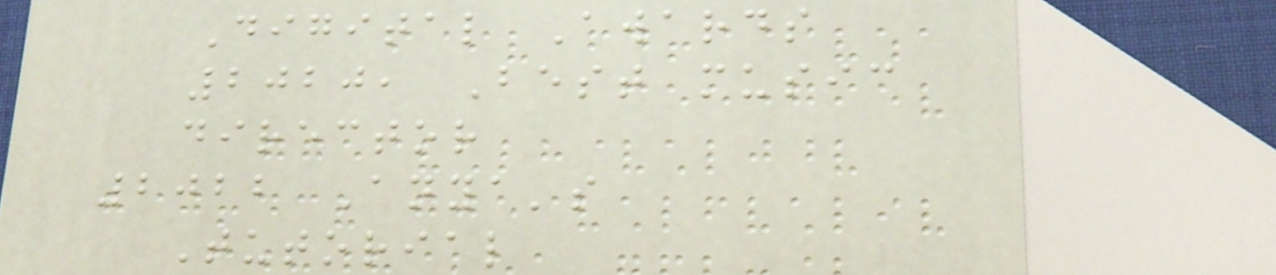Digital Awards
2020, Best music
director
2022 Anya's
Tutorial
